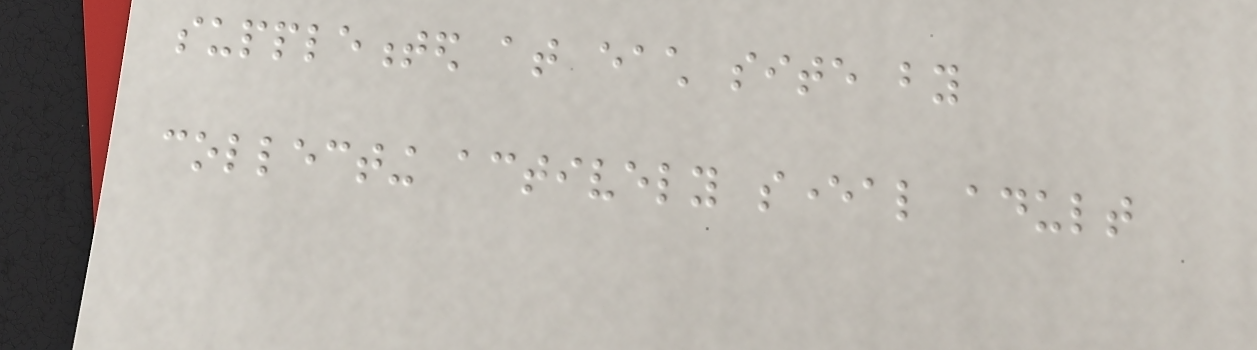supplemented at each site by
collecting actively several adult
